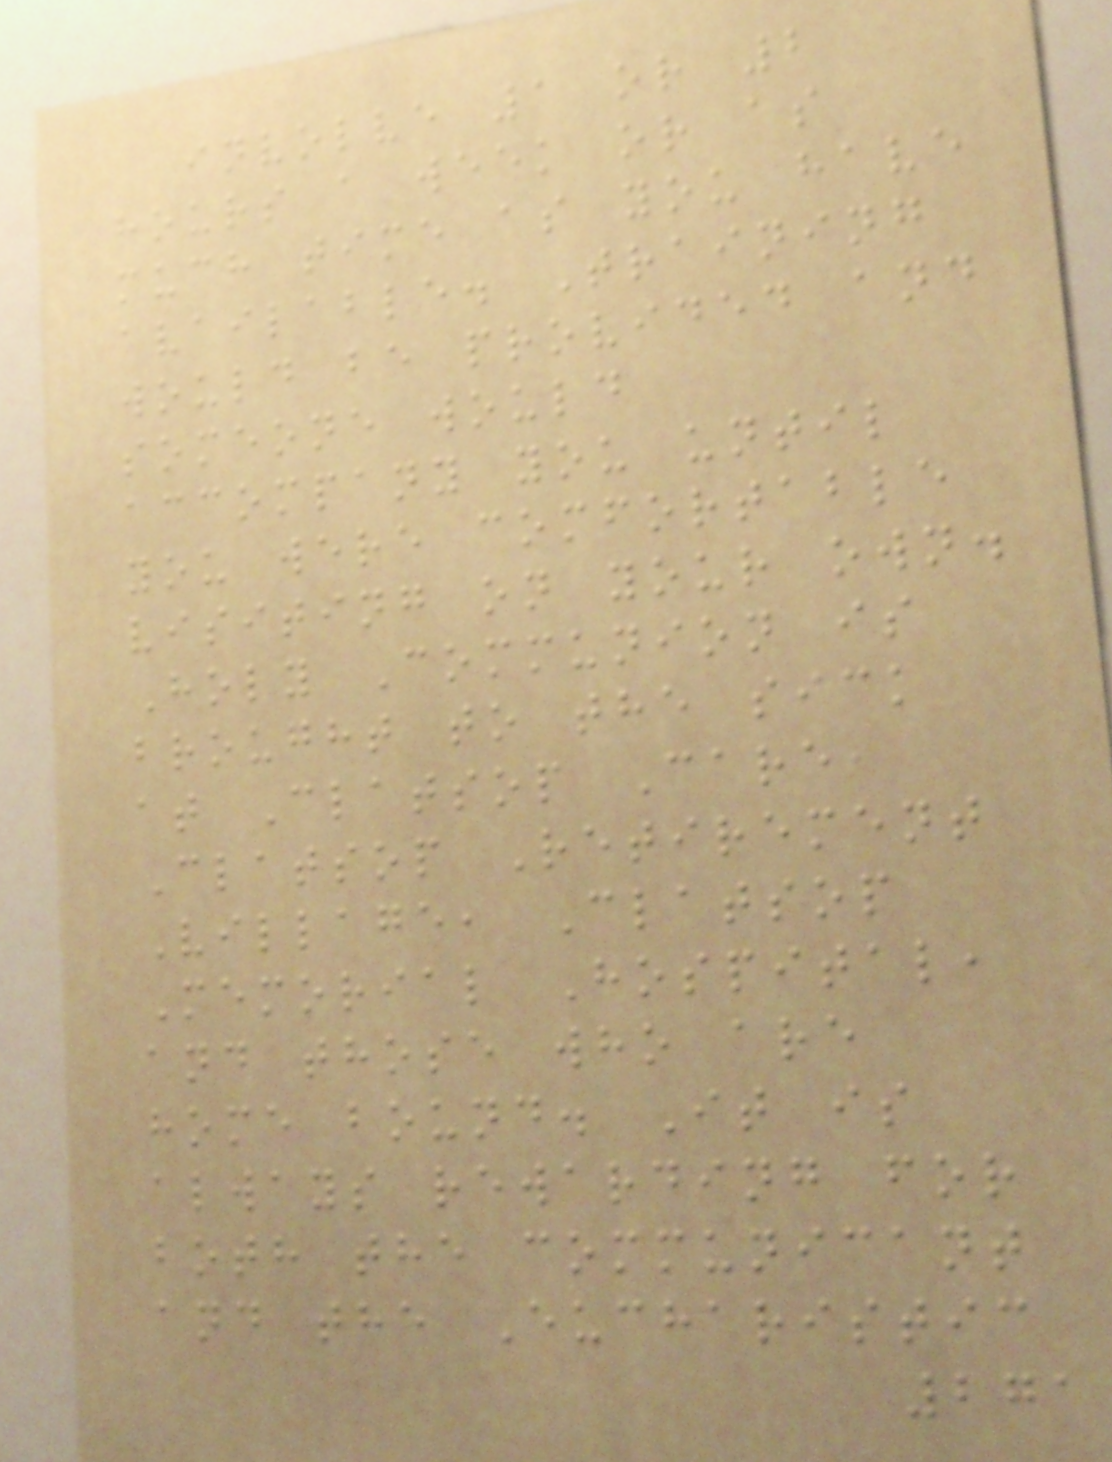involve 1 or 2
hours a week or as
much time as you have
available. Training
would be provided and
someone would
accompany you until
you were comfortable
visiting on your own.
Holy Communion is
brought to the sick
at Clatsop Care,
Clatsop Retirement
Village, Clatsop
Memorial Hospital,
and those who are
home bound. It is
always rewarding for
both the communicant
and the Eucharistic
271
